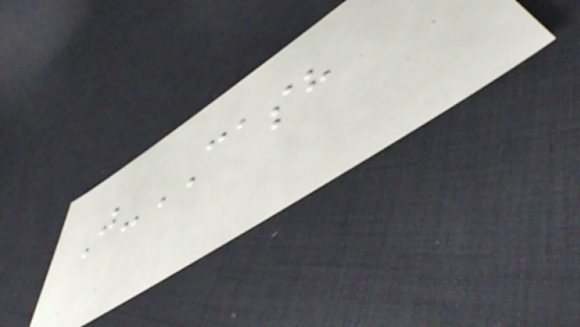J-CASH
